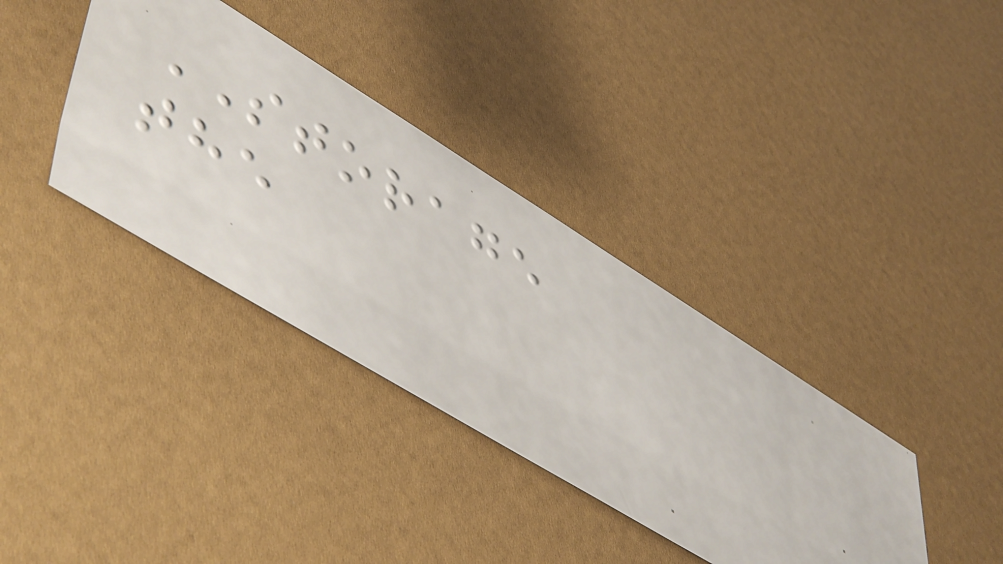STORAGE
the
